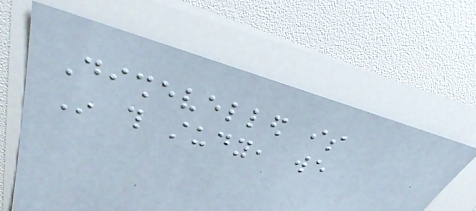Dishevelled is
In this study, we
